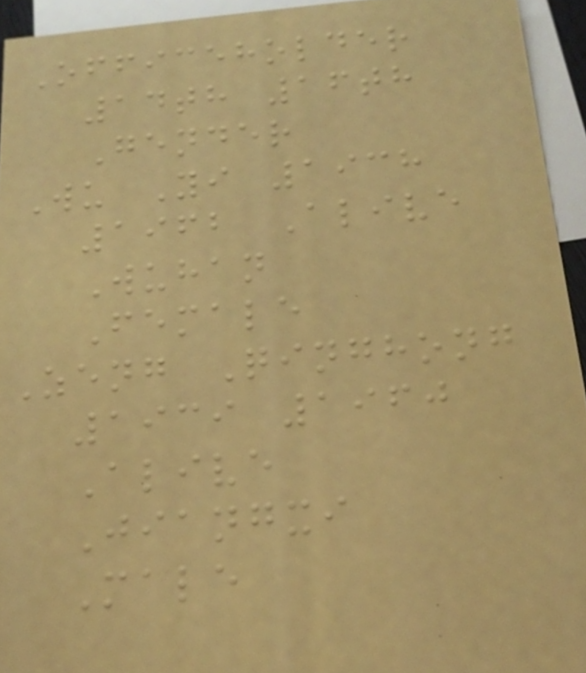Officeholder
14th 16th
Gender
Wu Yi 1938
1962 Alive
Wuhan
Female
Zeng Qinghong
1939 1960
Alive
Jiangxi
Male
